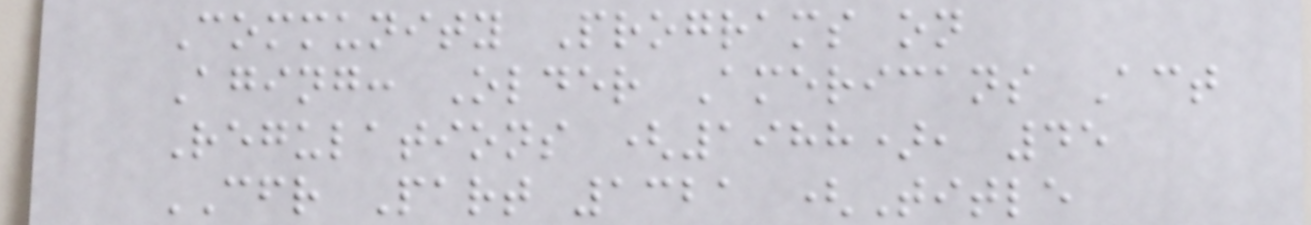Community Programs on
Aging: Older Americans Act
Regulations (1988), 45
CFR Part 1321 (Title
